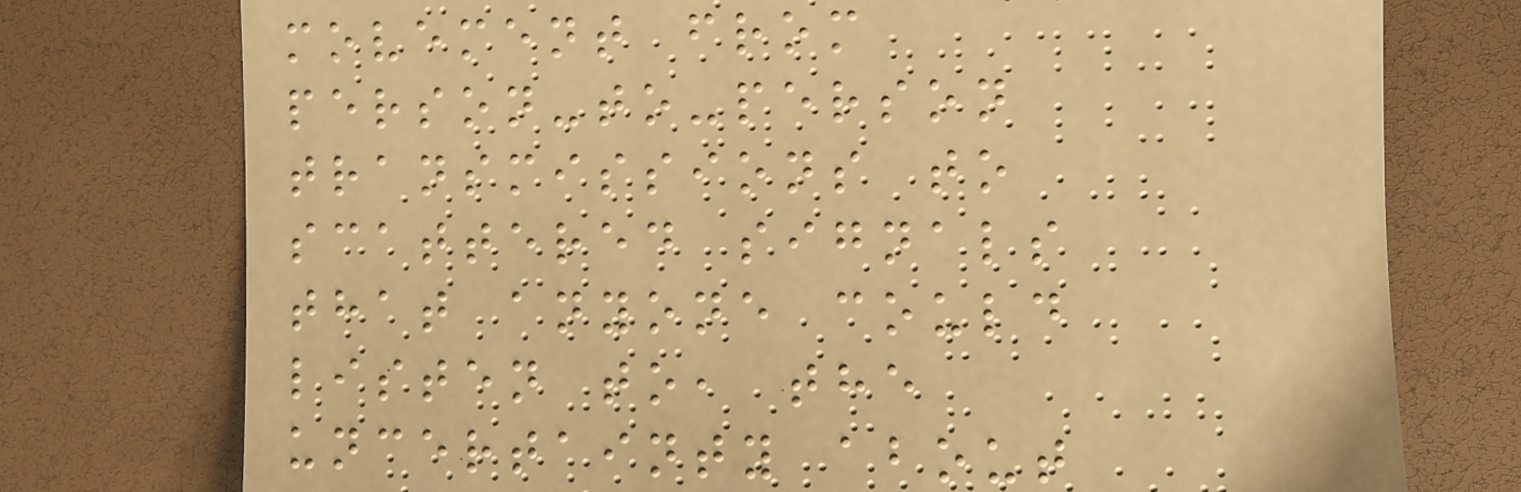movement from
person-to-person
transmissions to
scattered signals
that anyone could
listen to, the
uncertainty about
